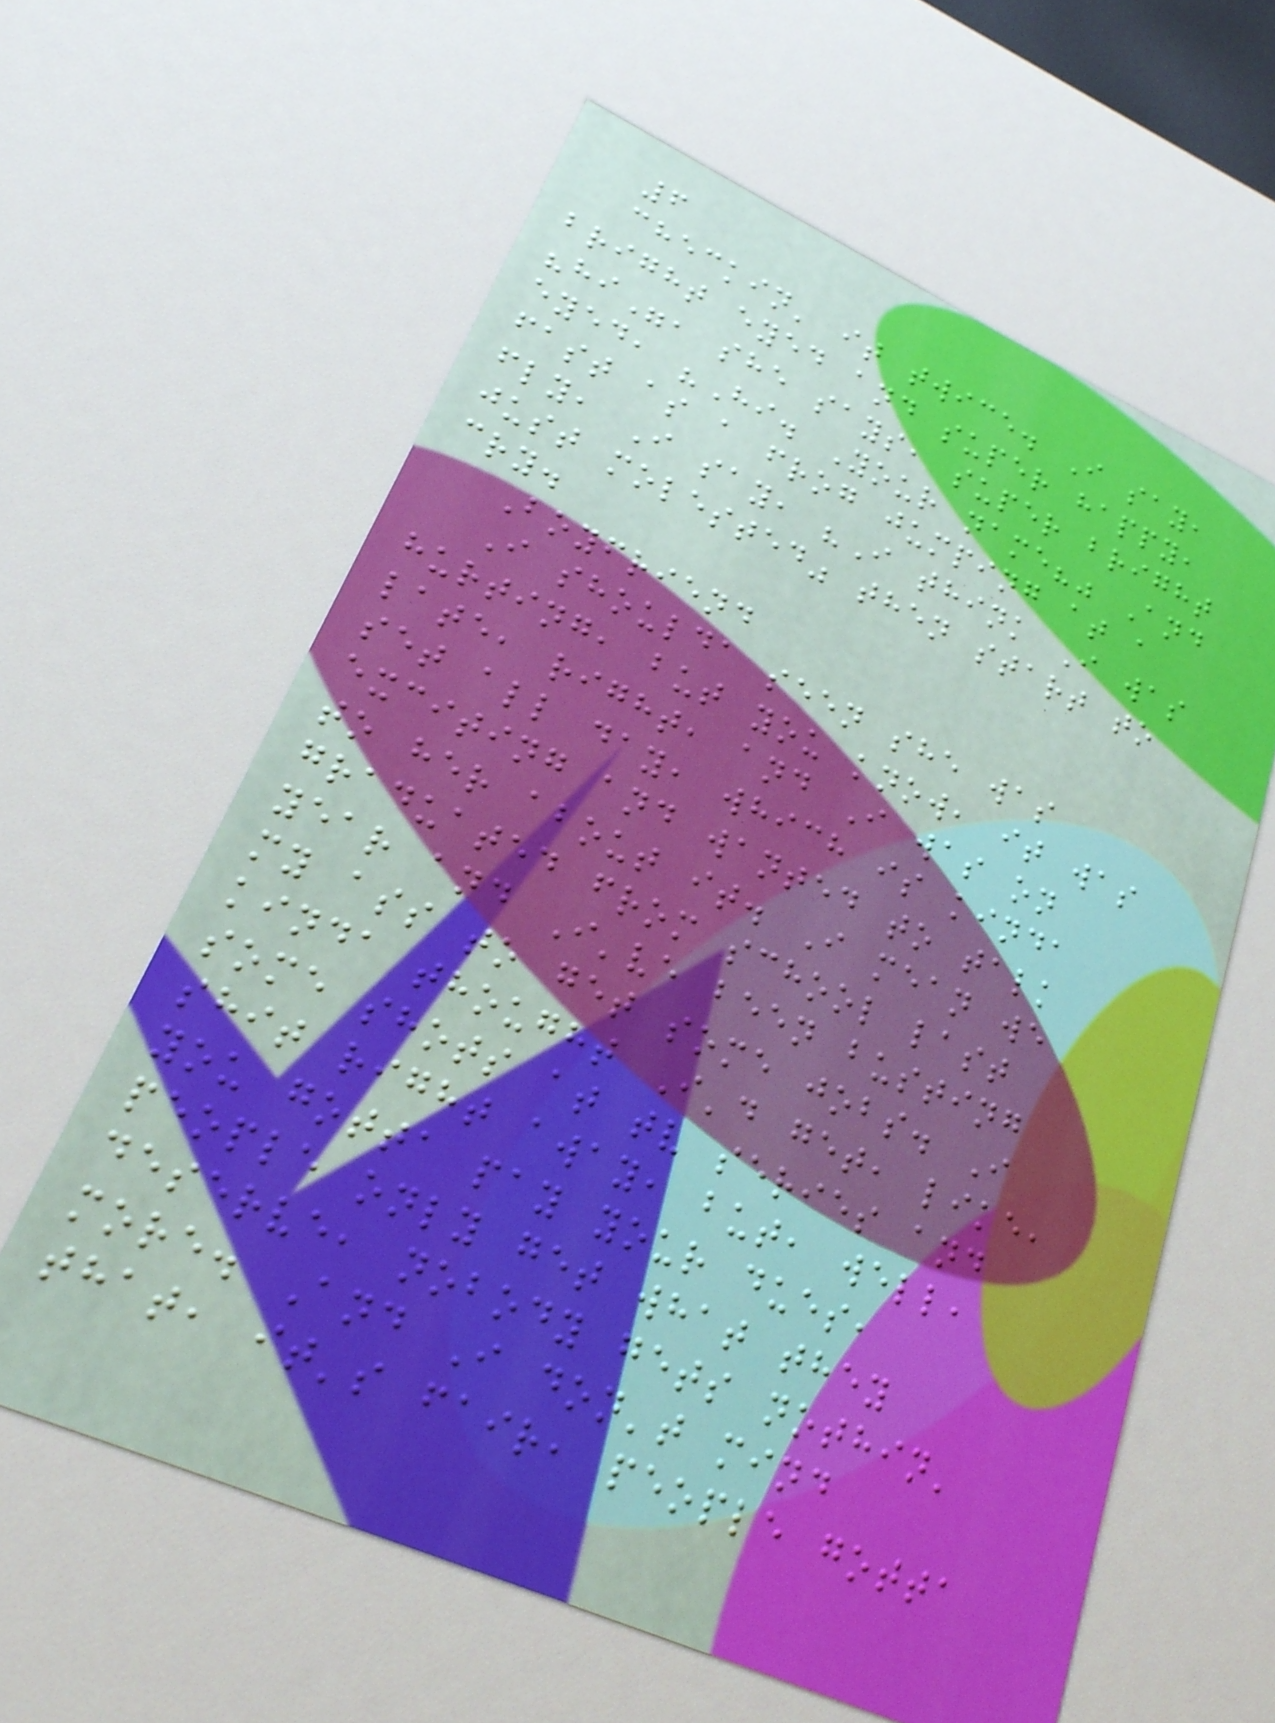6
checkin' it twice. I say,
bright eyed and super happy,
"hi", she says, super bright
eyed, "Hi. Your name?" And
fast as a frog jumping at a
fly, I say, "I think I was
just molested" then start to
cry.
Boyfriend
I shoulda seen she was
hurting, but you know, it was
late, right, and I was on
set all day, which is kinda
exciting and wanted to talk
to her about it. I mean we
graduated from school last
year and I've been busting
my ass to get some jobs. I
kinda thought I'd get, like,
some shots at tv series and
shit right away, but, well,
you gotta pay your dues,
people only get what they
deserve, nobody gets nothin'
more. And I don't mind
that, it's fair, people gotta
